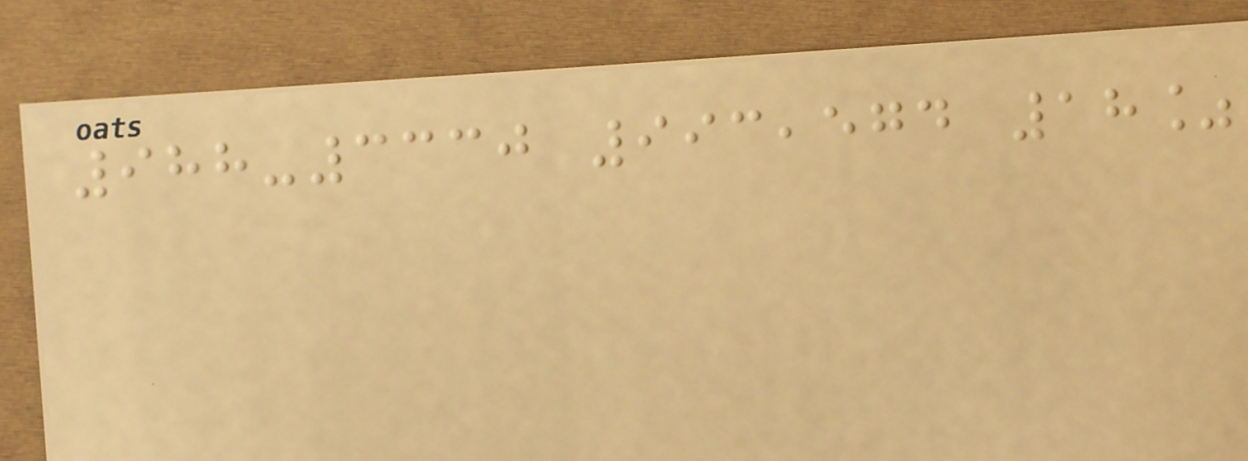988-3330 993,574 18%
